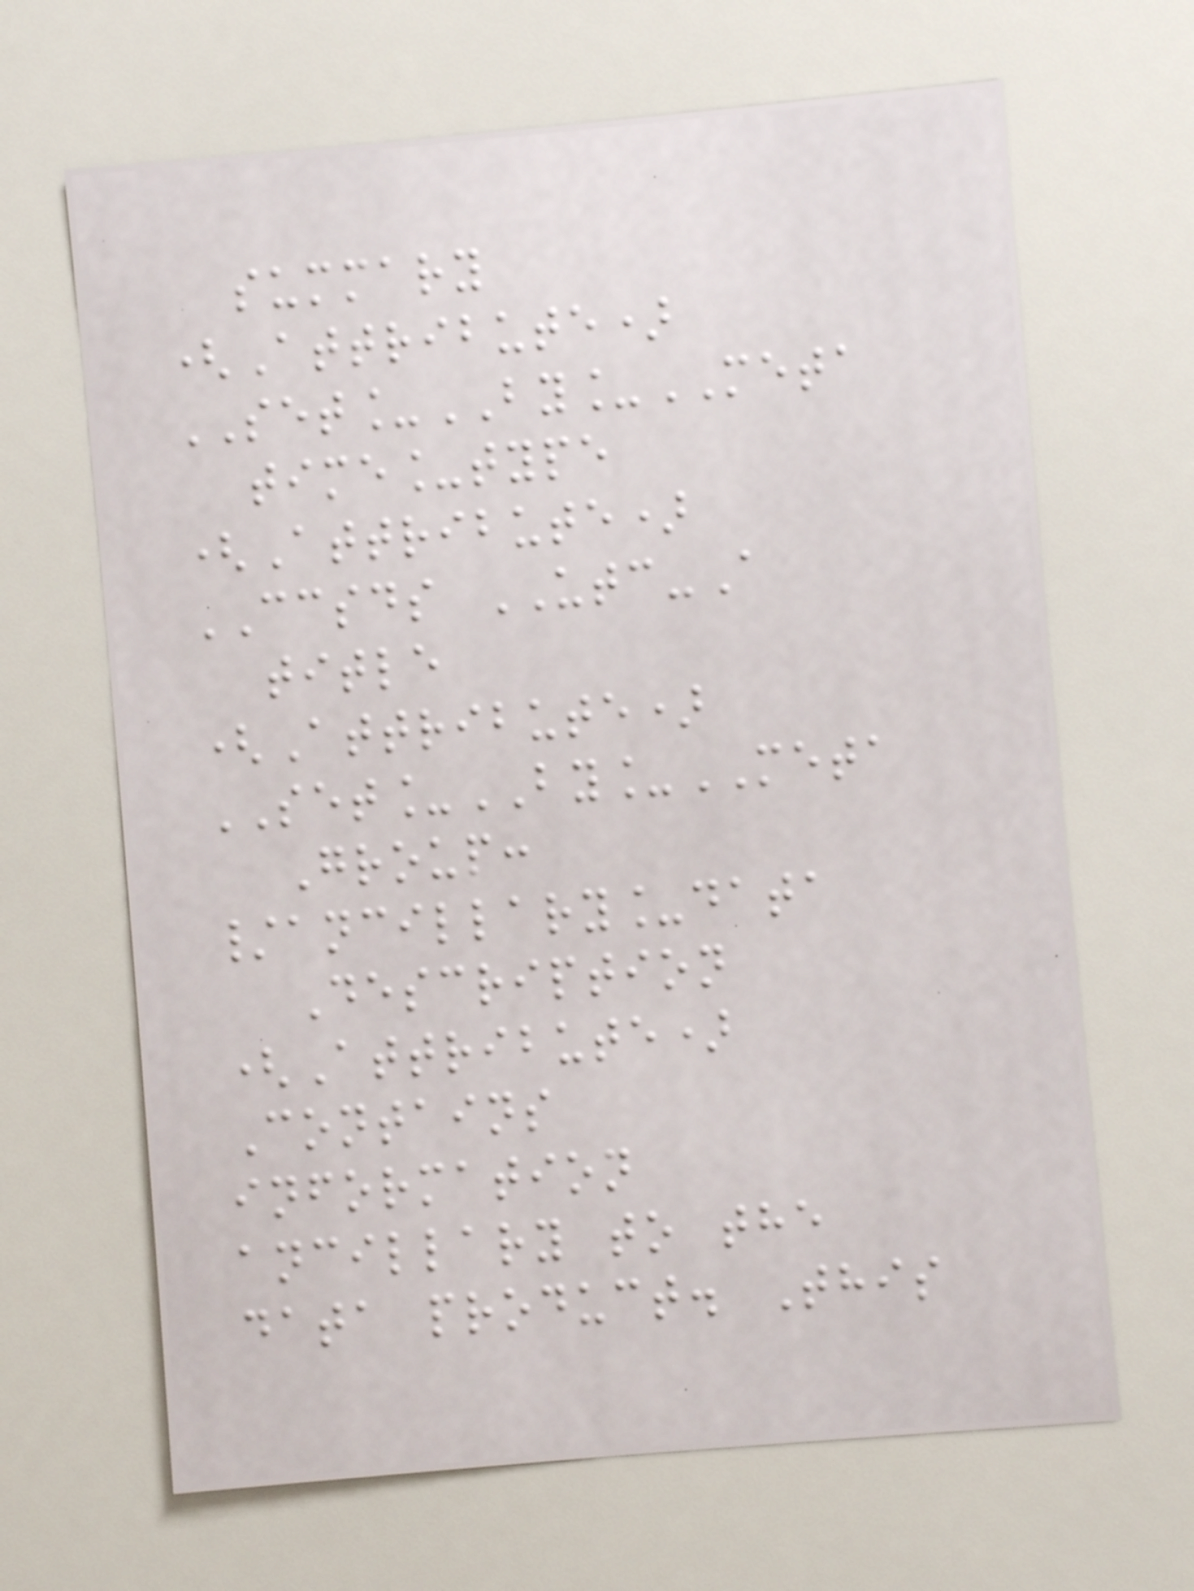summary
(Attribute)
SET_BY_META
time_type
(Attribute)
CCSDS UTC-A
title
(Attribute)
SET_BY_META
Group:
/ancillary_data
Description
(Attribute)
Contains
information
ancillary to the
data product. This
